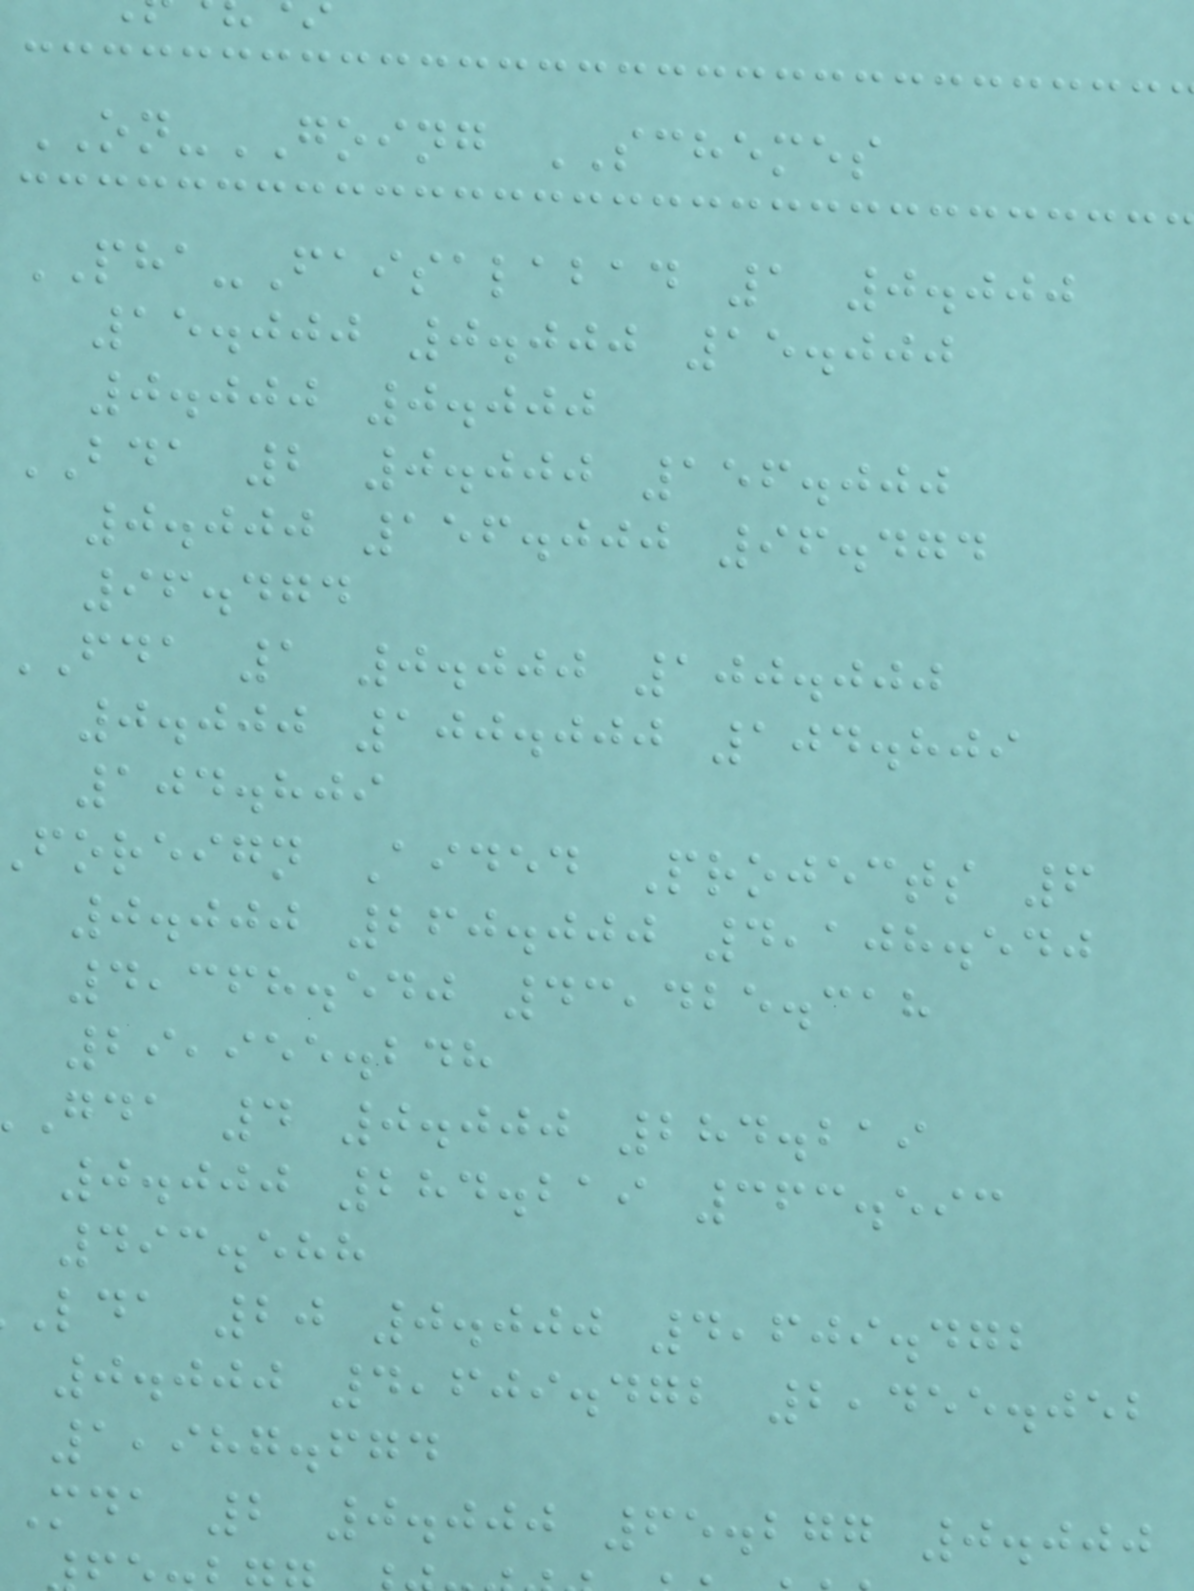ON-GOING SCHEMES
PHA-Faisalabad 1 0.000
15.000 0.000 15.000
0.000 0.000
BDA 2 0.000 156.000
0.000 156.000 96.474
96.474
FDA 1 0.000 100.000
0.000 100.000 104.809
104.809
foreign Aided Projects 6
0.000 260.000 4,108.540
4,368.540 43,425.318
29,955.248
gda 4 0.000 284.219
0.000 284.219 363.593
493.588
lda 20 0.000 4,609.472
0.000 4,609.472 2,455.052
1,987.674
mda 2 0.000 65.277 0.000
